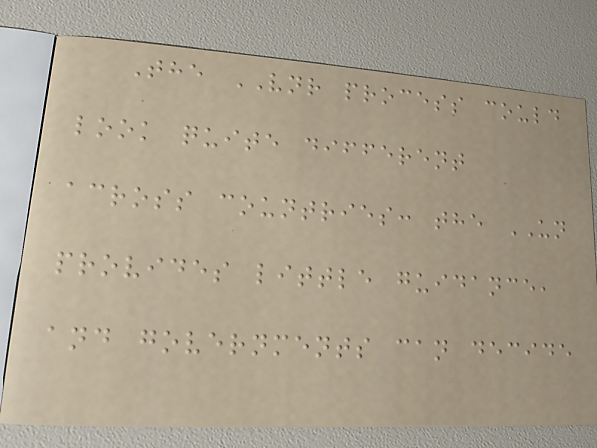The VNR process could
look quite different
across countries: the UN
provides little guidance,
and governments can decide
